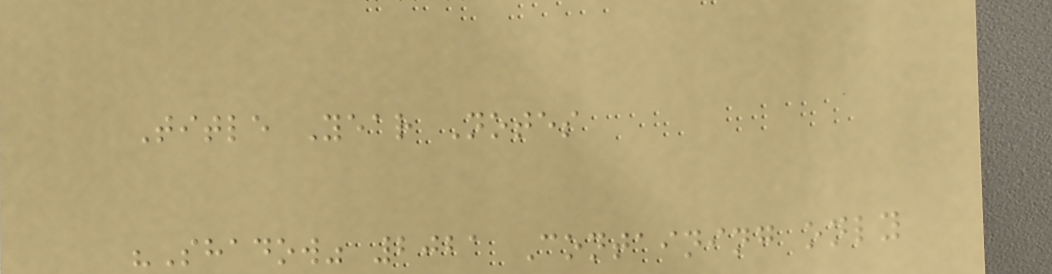Title Year Notes
"Shadow" 2021 Containing only
